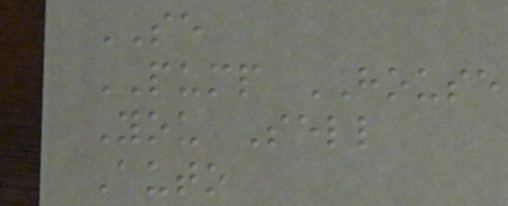SE
PUMP HOUSE
You Sell
Auto
